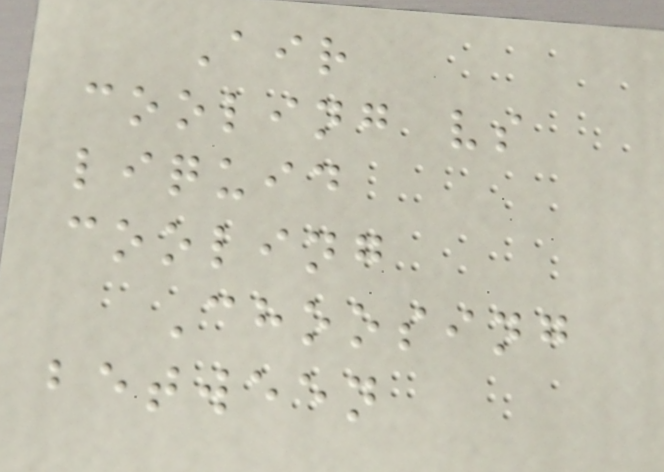Air
cooling vs
liquid
cooling
Choosing
between
